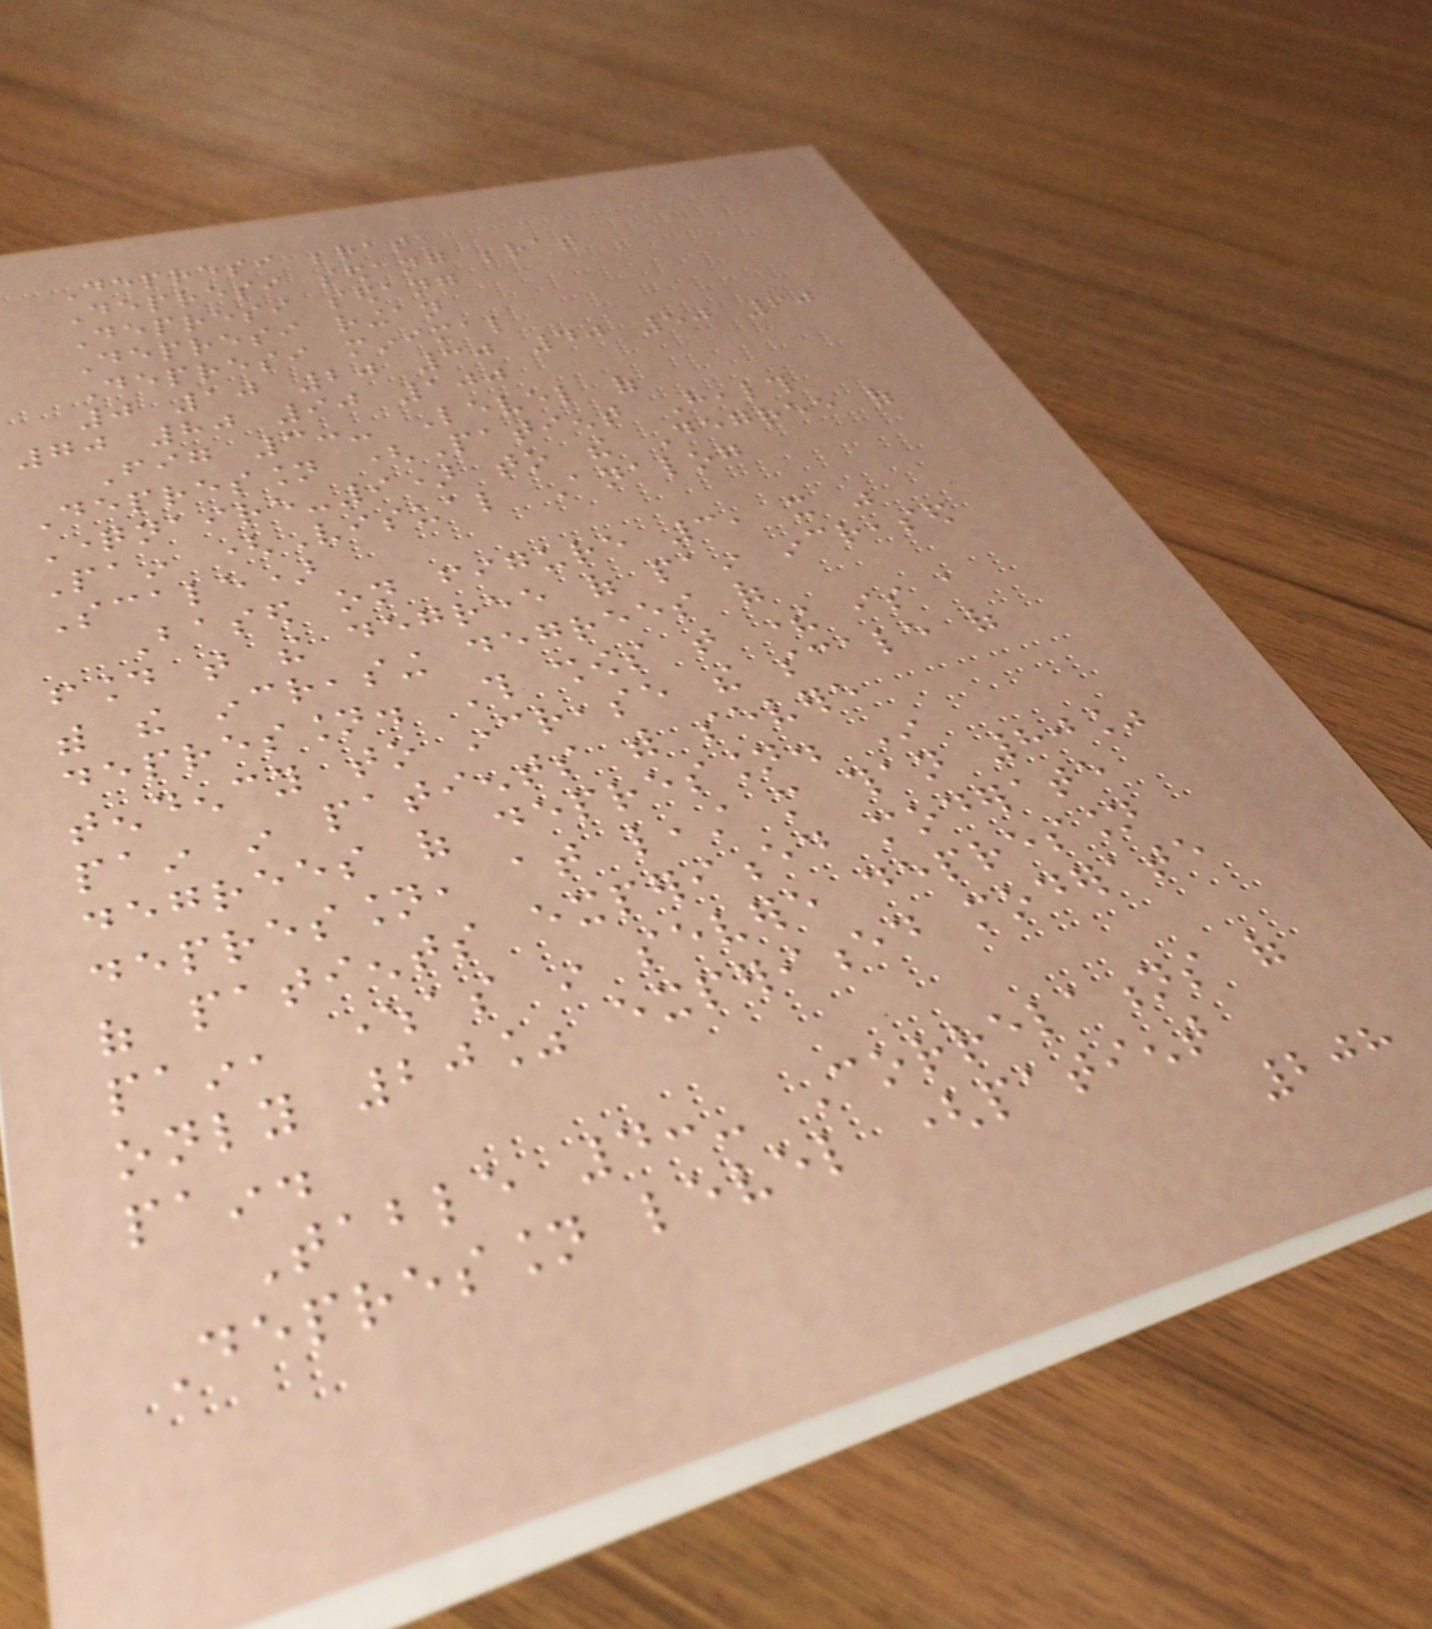Depresi berat
Depresi sedang berat
Depresi sedang
Depresi ringan
Depresi minimal
0 10 20 30 40 50 60
70 80 90 100
Fig 3:- Level of
Depression (Patient Health
Questionnaire-9) to the Degree of
Pain (Visual Analog
Scale)
Based on figure 3, it was
found that the degree of pain increased
with the increasing degrees of
depression. This shows that there is a
tendency to increase the scale of
pain in patients with severe
degrees of depression. In
depression, at least more than 80%
of patients experienced moderate
pain, whereas in severe depression
only 20% experienced moderate
pain.
Table 4:- Correlations of
Depression level (patient
208
